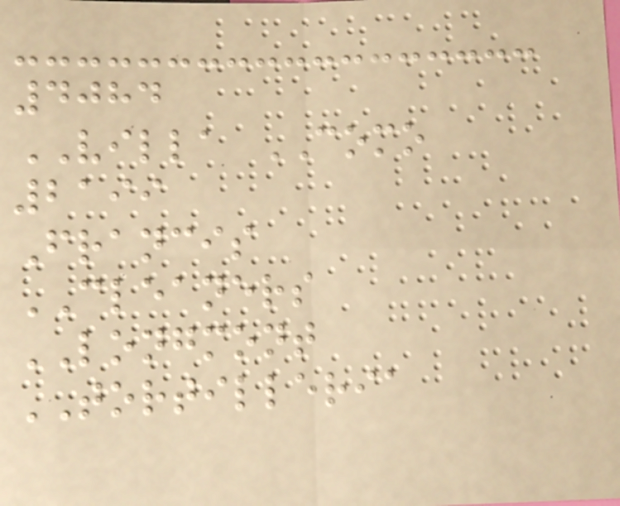4084
VILLA COMO
2199
Francis
CLEANERS
LONGMONT
TORTILLERIA
